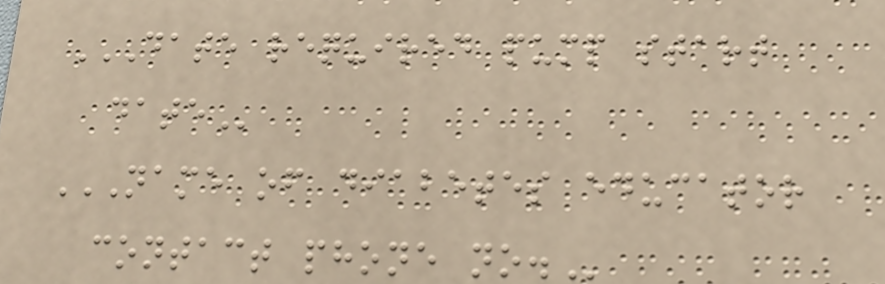DATE REQUIRED PUMP START
DATE
NAME OF DIABETES EDUCATOR
CONTACT PHONE NO.
